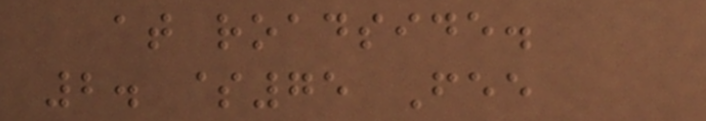at roadside.
2. $75 Fee
